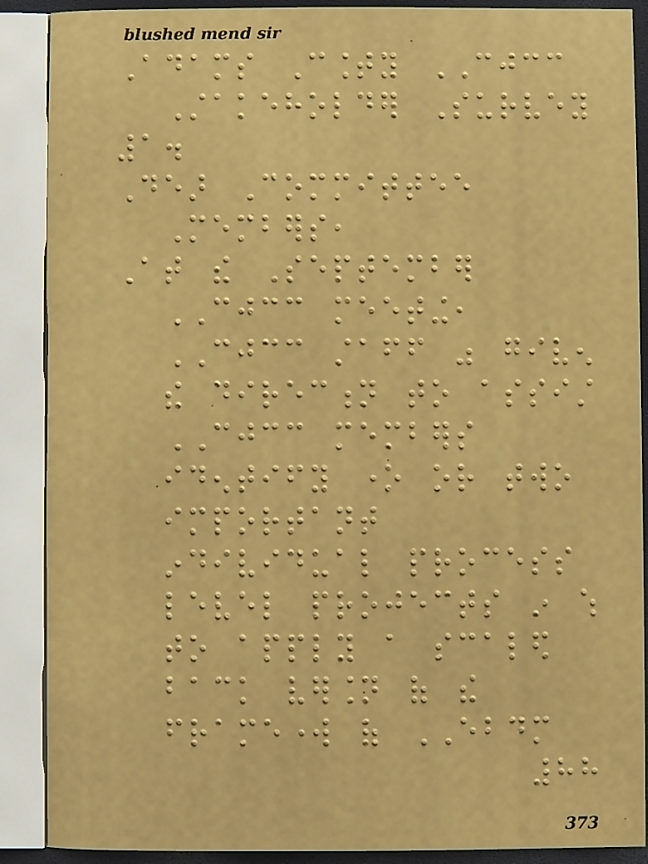Adams County CJCC
Stakeholder Survey
1.
Dear Committee
Members,
At the September
CJCC meeting,
CJCC staff was given
the direction to assist
CJCC members
identify one or two
important
individual process
level projects in which
to apply a scaled
back version of the
framework of EBDM
88
